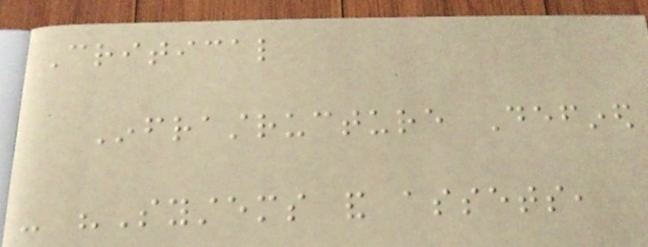Critical
Infrastructure Defined
- "Systems and assets,
